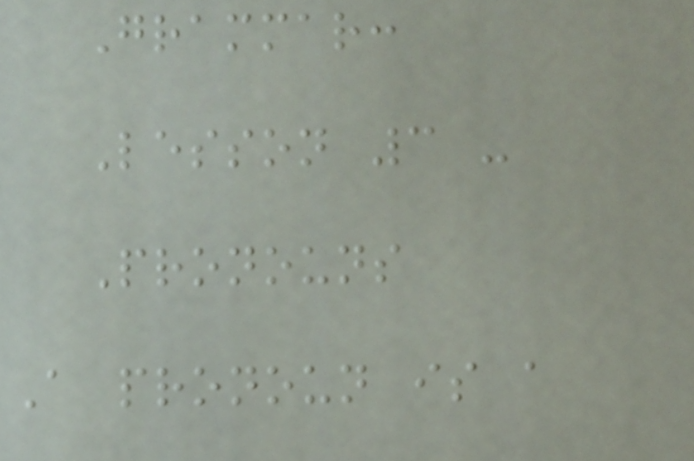Grammar:
Lesson 3 -
Pronouns
A pronoun is a
